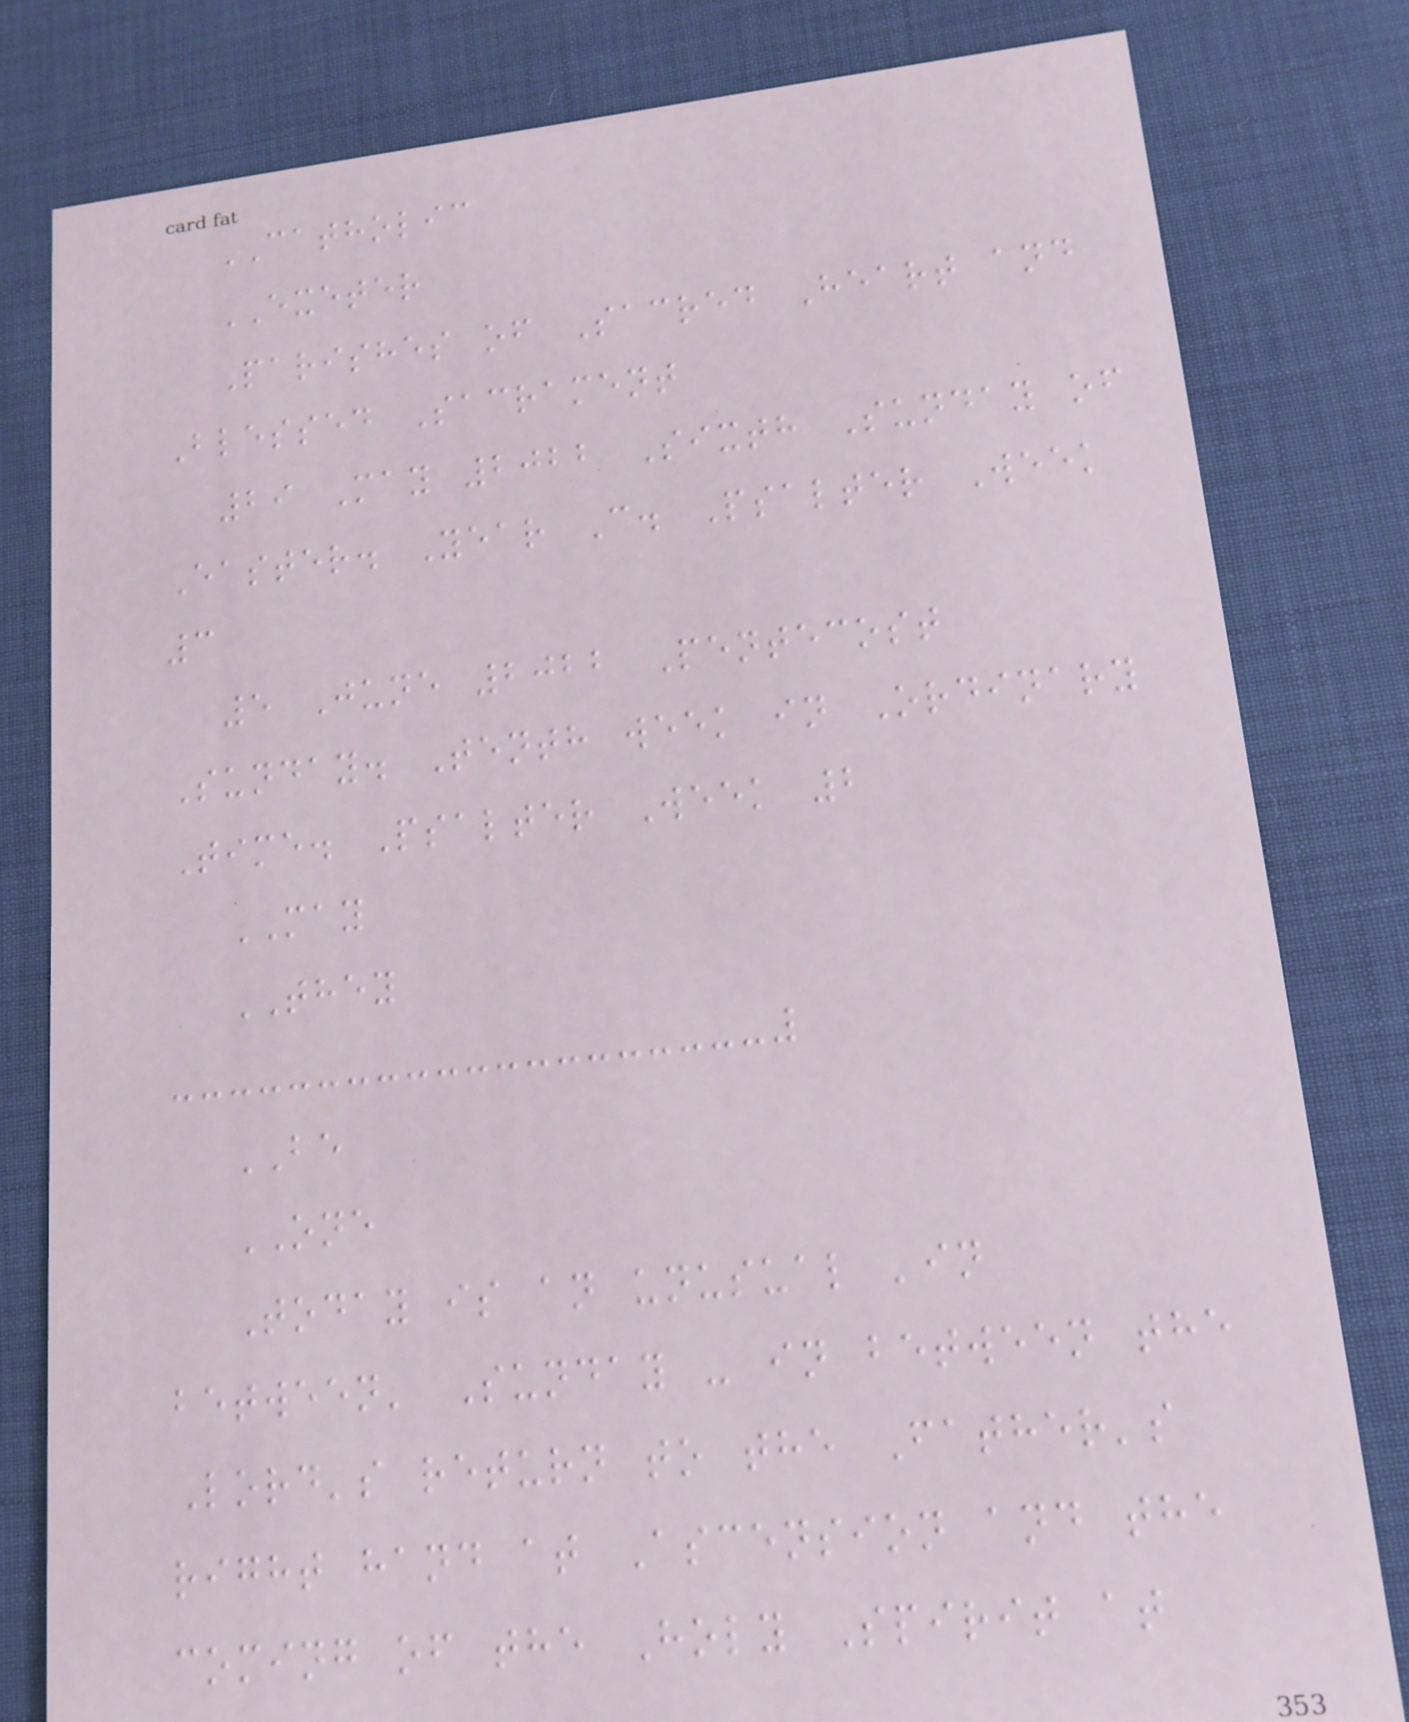CATHOLIC
EXETER
Parishes of Sacred Heart and
Blessed Sacrament
29 May 2022 Sixth Sunday of
Easter. Year C. Psalter Week
3
5 June 2022 Pentecost
Sunday. Tenth week in Ordinary
Time. Psalter Week 2
MAY
THEY
BE
ONE
Today is an unusual 'in
between' Sunday - in between the
Lord's return to the Father's
right hand at Ascension and the
coming of the Holy Spirit at
